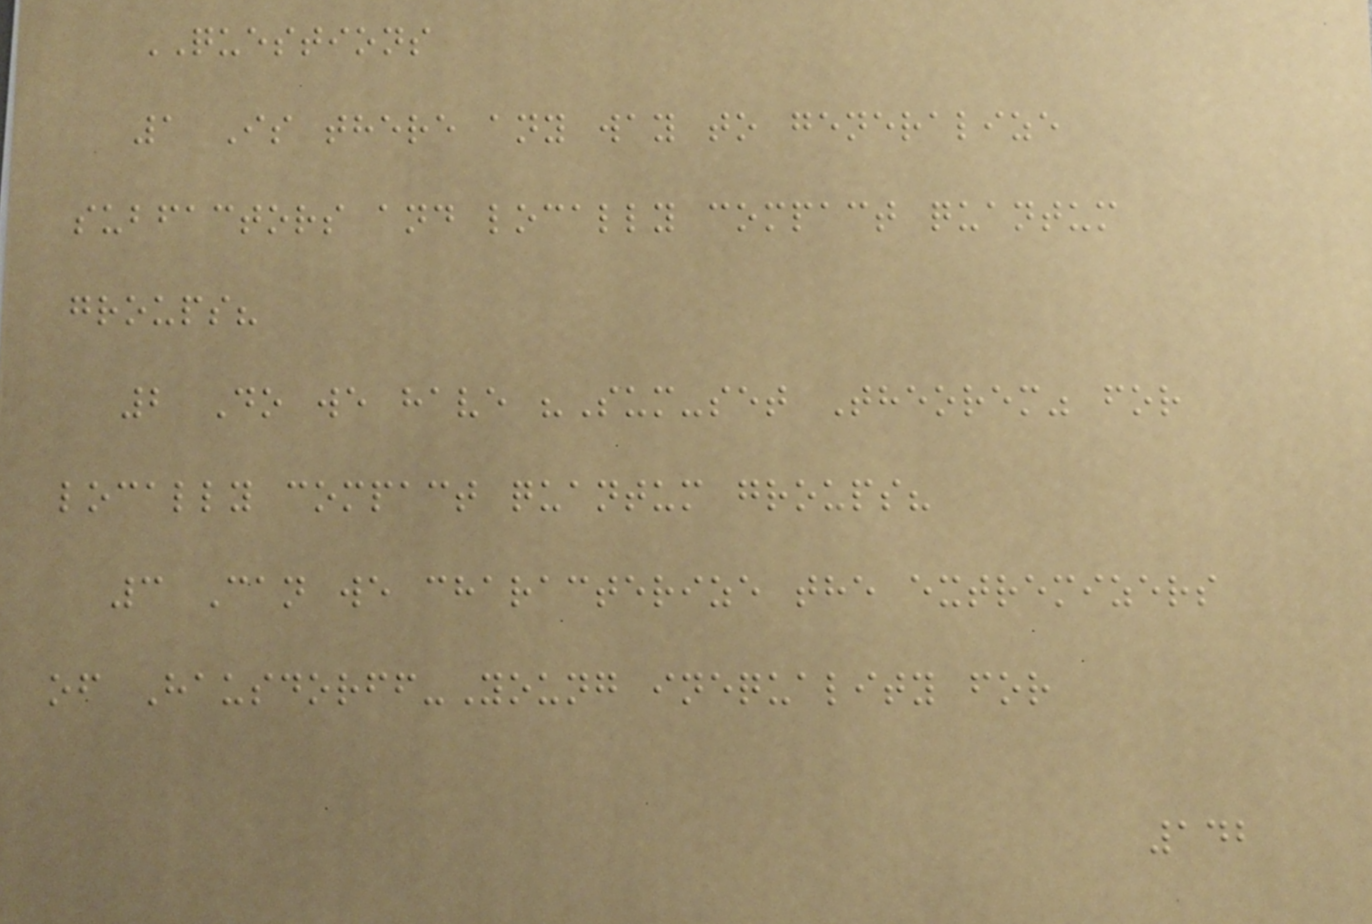QUESTIONS
1 Is there any way to generalize
subfactors and locally compact quantum
groups?
2 Do we have "Sum-set Theorem" for
locally compact quantum groups?
3 Can we characterize the extremizers
of Hausdorff-Young inequality for
142
